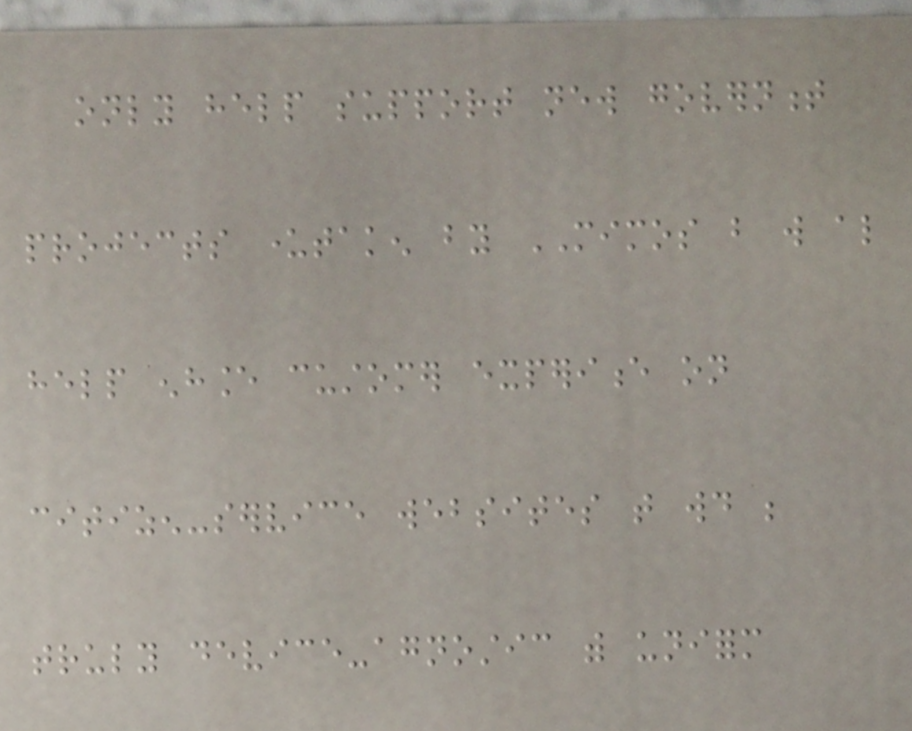only help support new government
projects undertaken by MIMOS but will also
help enhance customer experience on
citizen-service websites that would be
truly device-agnostic with uniform
